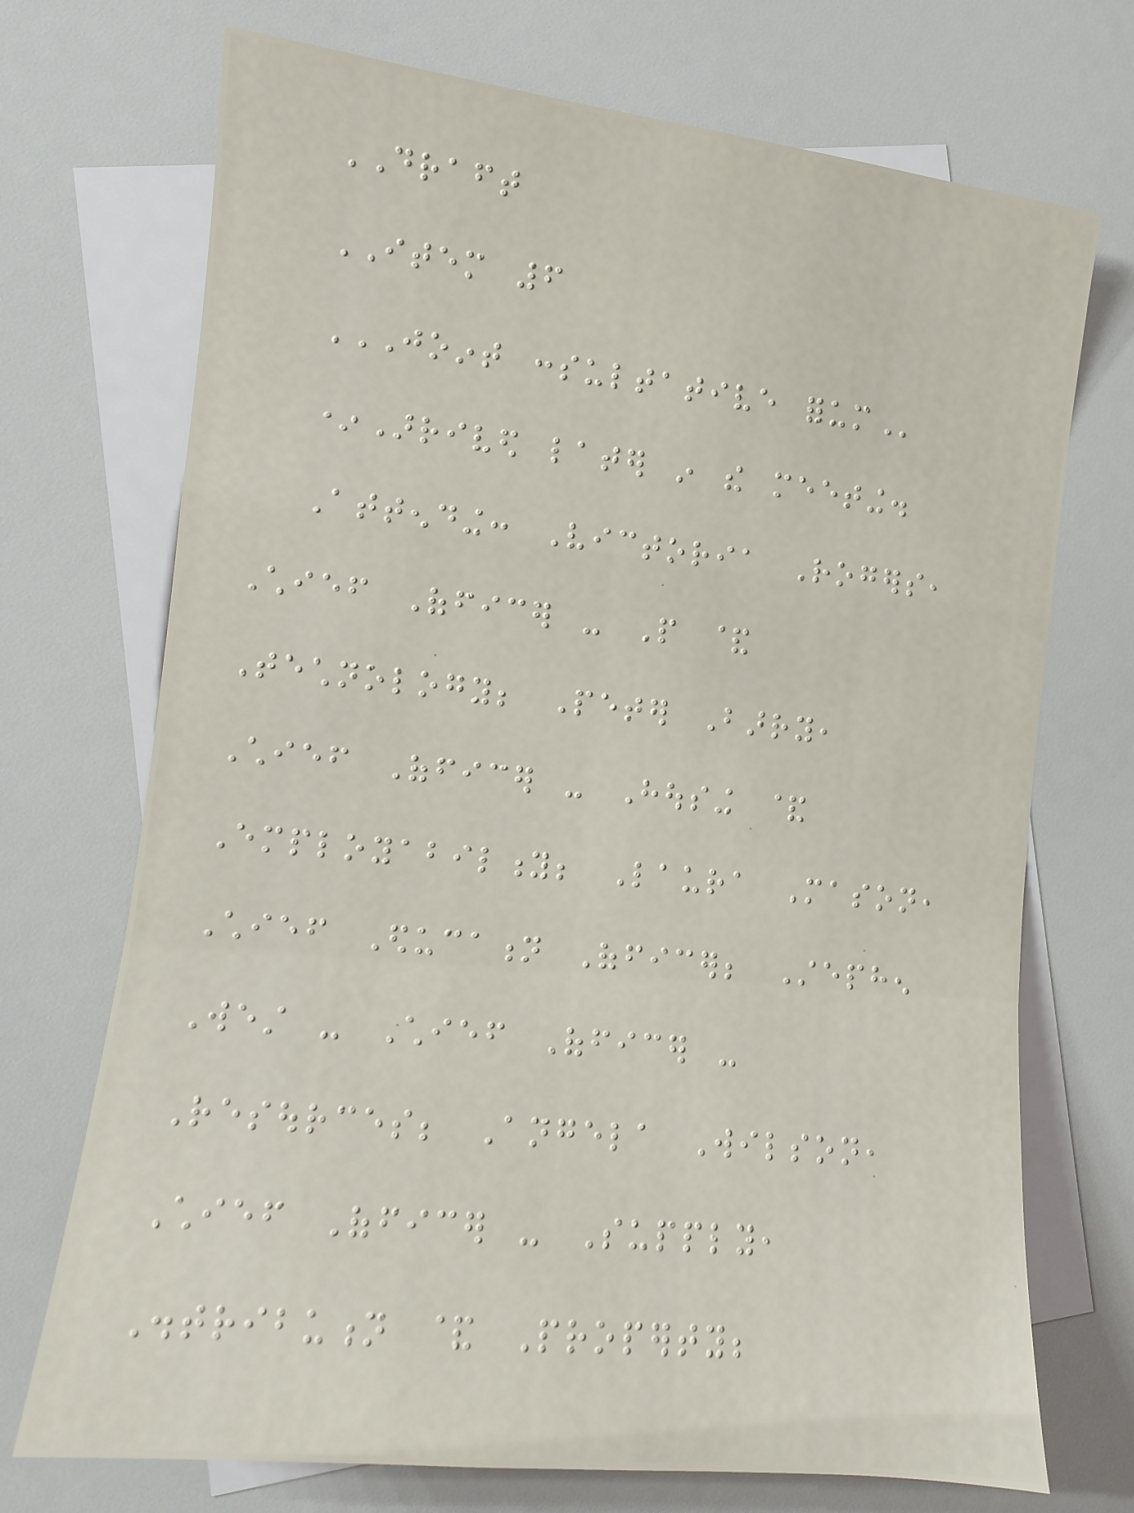DRAFT
ITEM 6
JOINT CONSULTATIVE FORUM
*Arrived later in the meeting.
Attending: Victoria Rogers,
Chief Officer - People &
Technology; Peter Barry,
Chief Officer - Housing &
Employability; Laura Mason,
Chief Education Officer; Stephen
West - Chief Officer -
Resources; Angela Wilson,
Chief Officer - Supply,
Distribution & Property;
